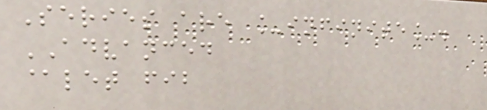Series are _infinite_.
ADVANCED
@let fib
